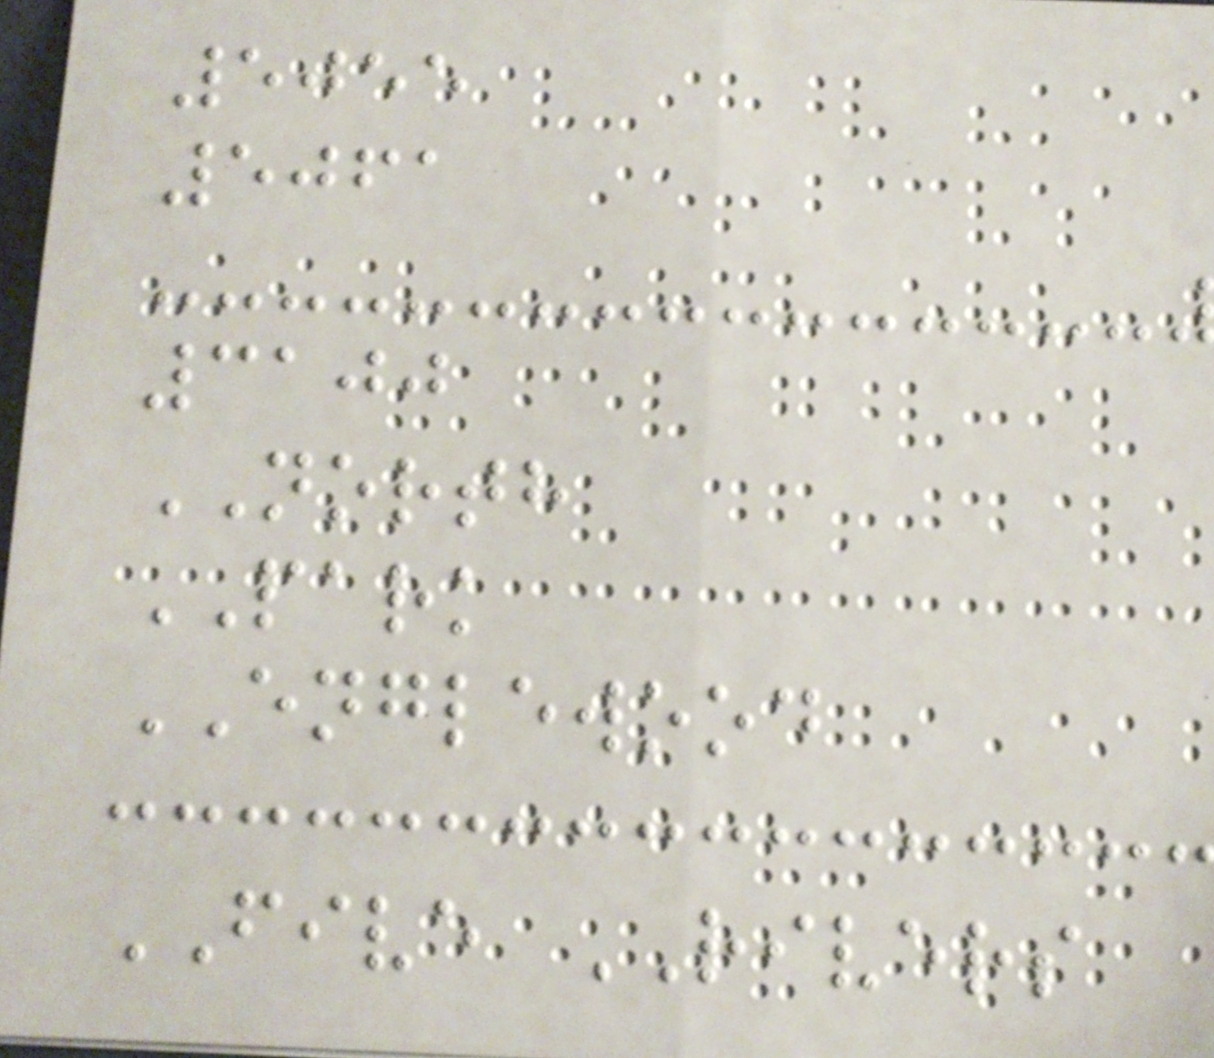5055
5061
3100
NORTH
PARK
ENGLEWOOD
FIVE RIVERS
